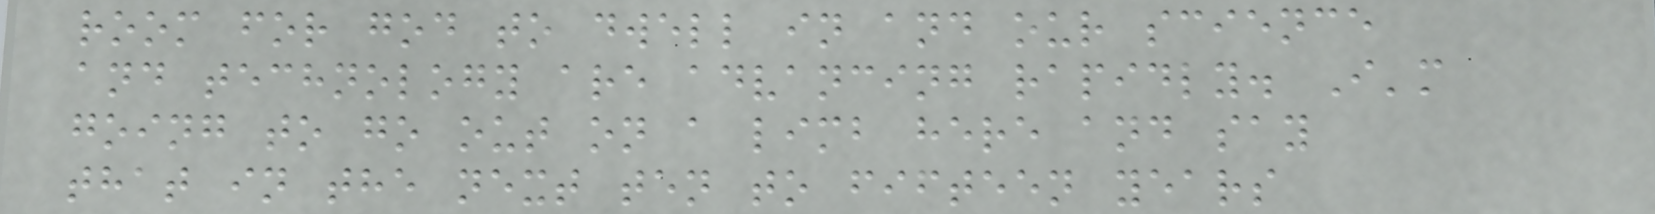room for god to dwell in and our science
and technology are advancing rapidly. I'm
going to go out on a limb here and say
that in the next ten to fifteen years
